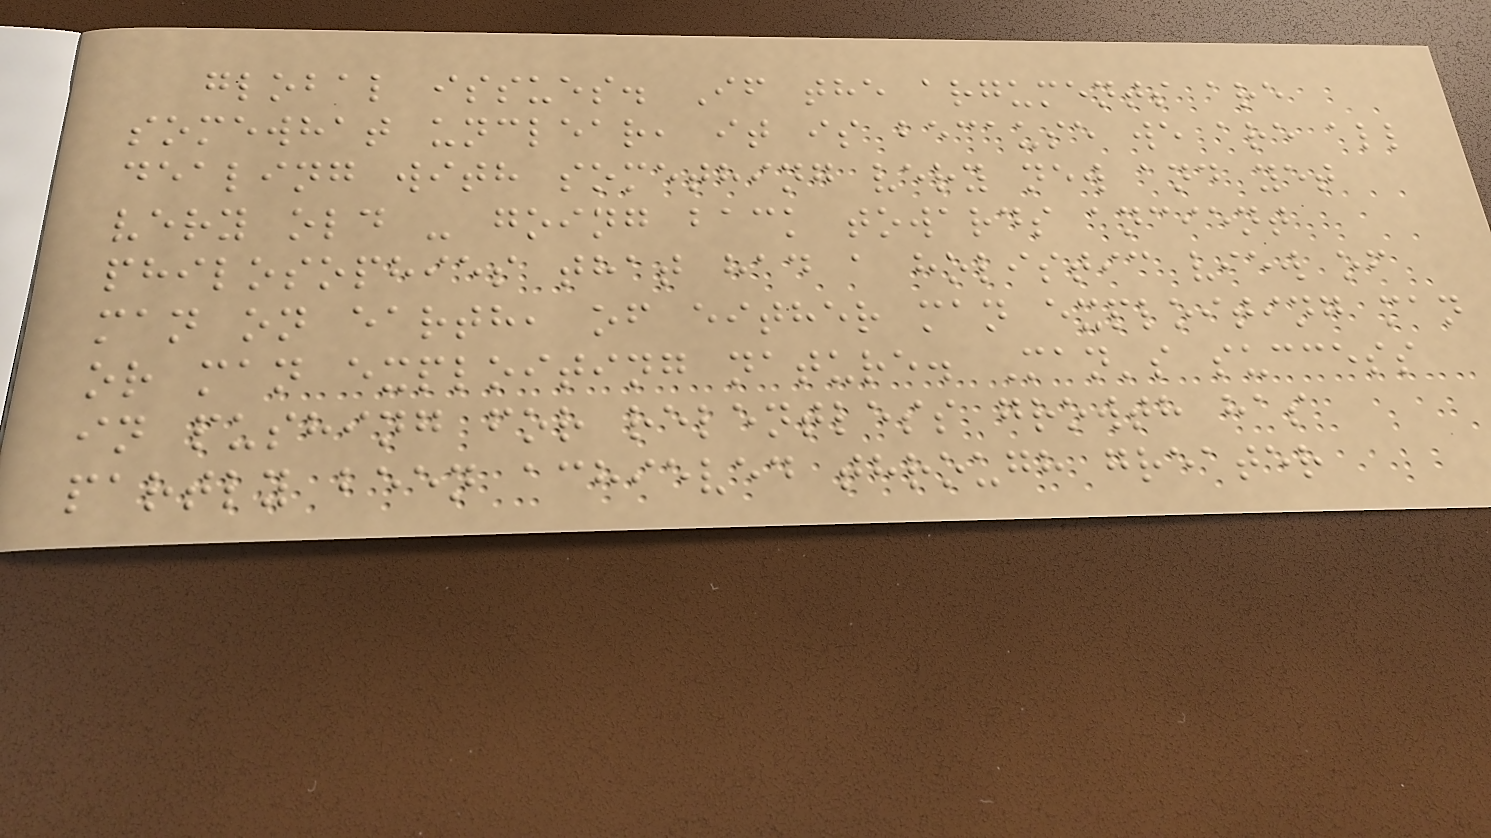global issues. If the arguments are
somewhat unclear, it is because we are all
dealing with something very new and yet
very old - going back towards ancient
philosophies that had a holistic view of
man on earth, of either man exploiting man
or man exploiting nature. Man's success
in pushing for relentless growth has
partly been achieved through greater
